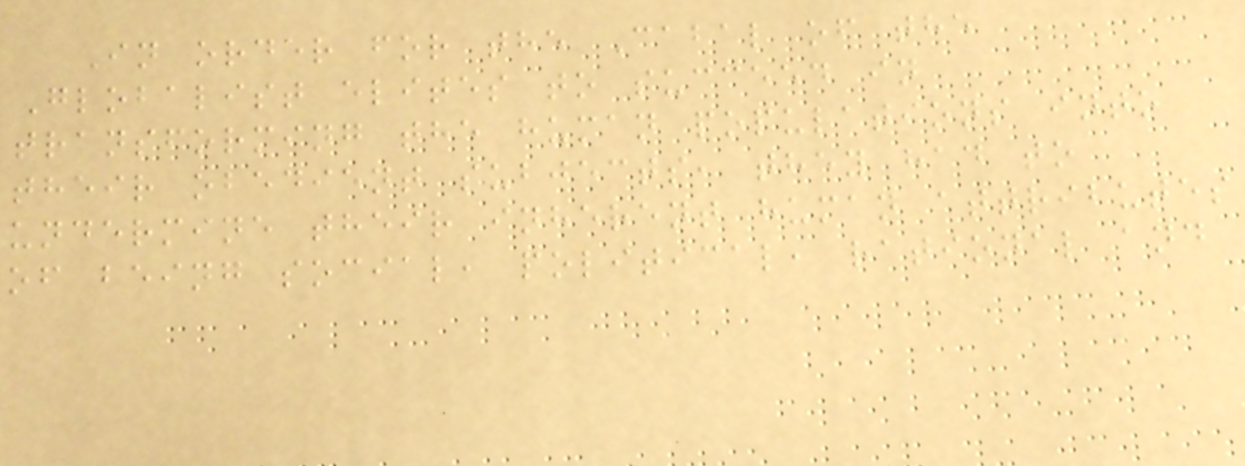In order for the Cabal of the
Globalist elites to succeed in
transforming the human populations into
their obedient subjects, they had to
undermine their inherent human attributes
of being social, political, rational and
